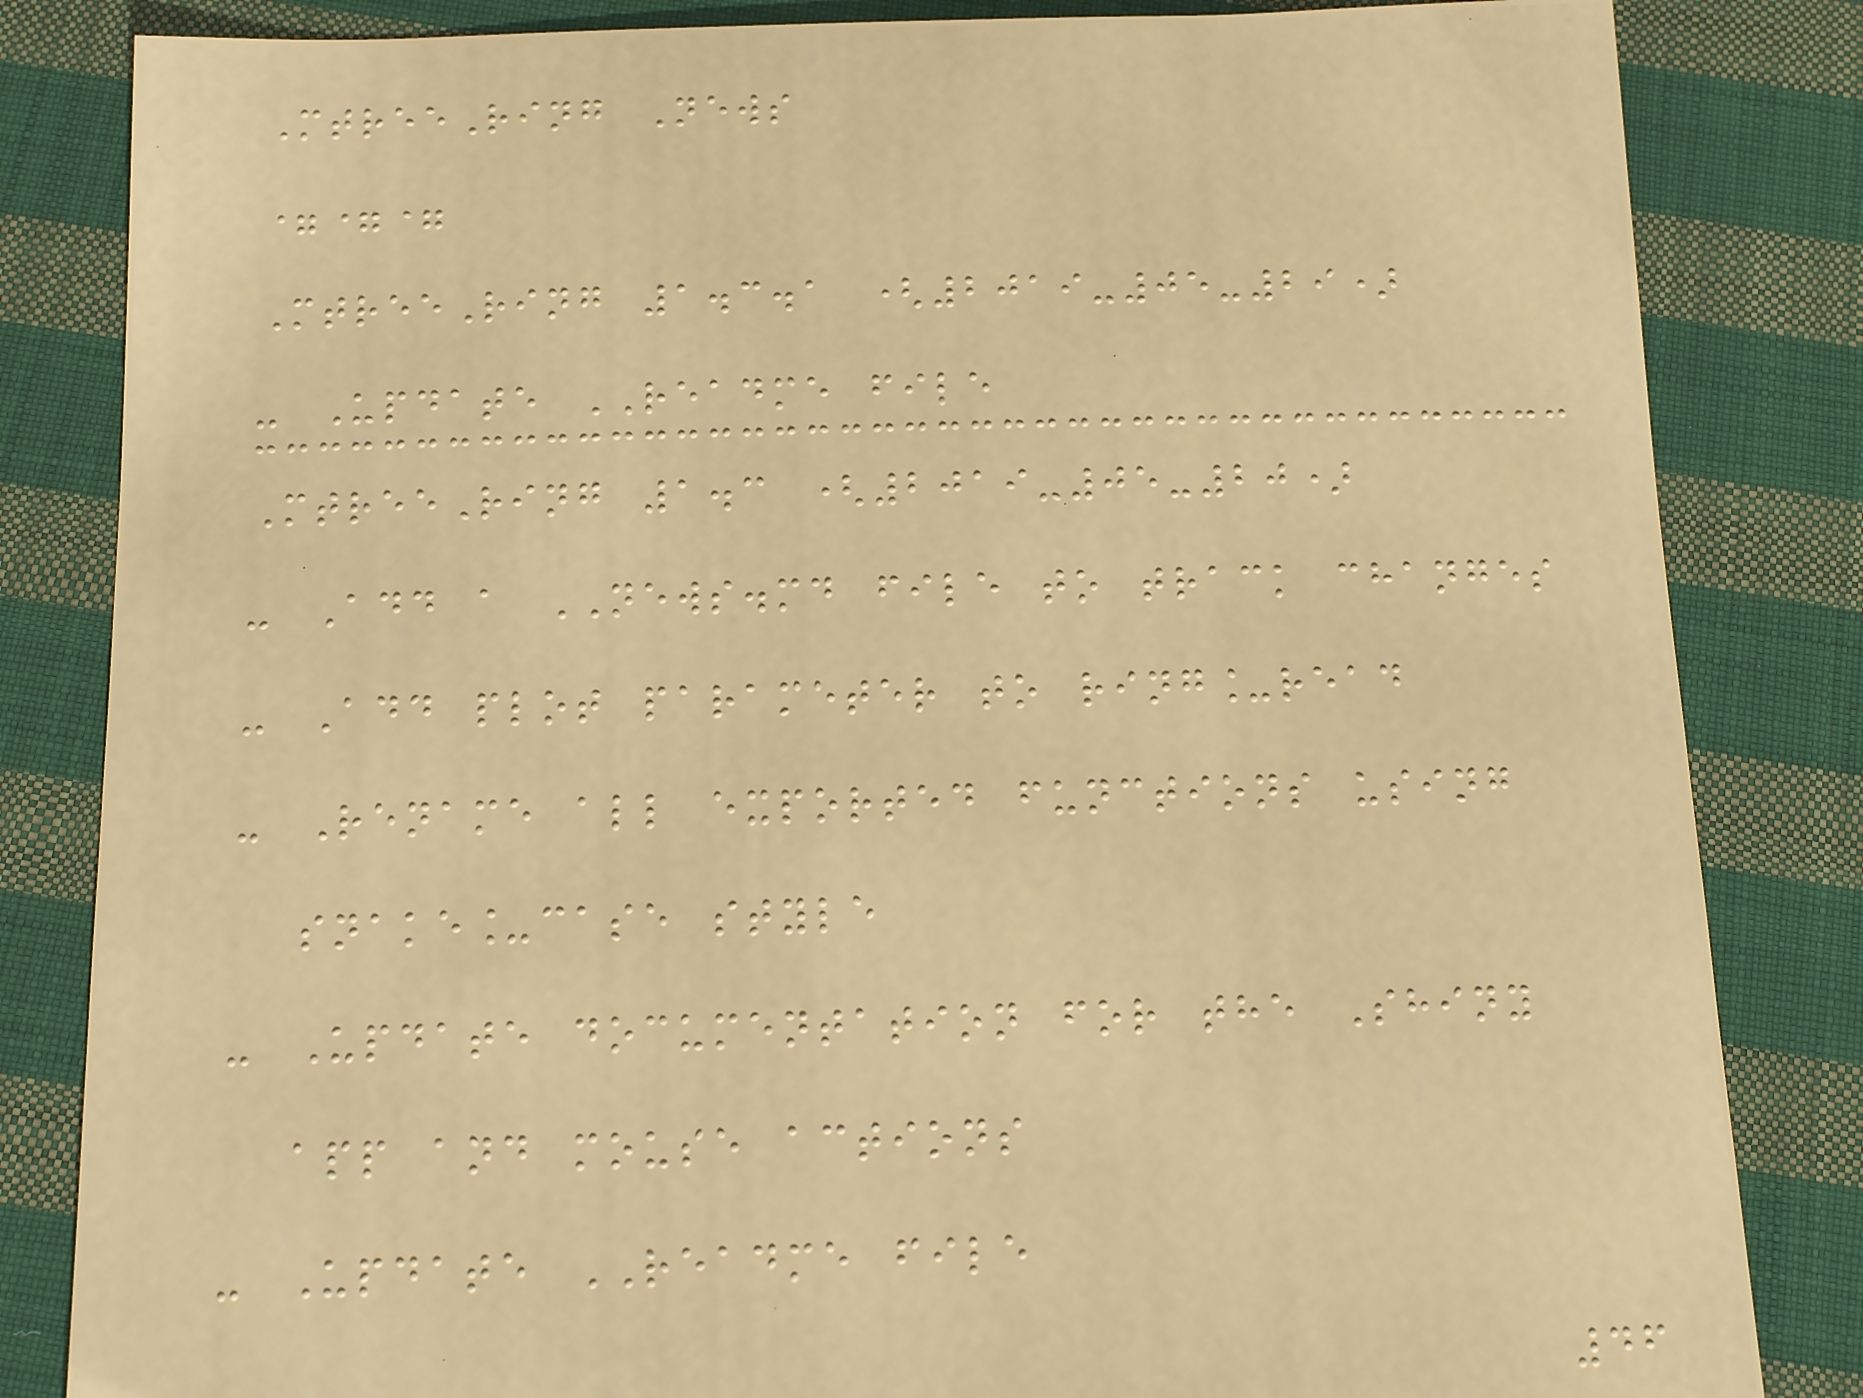MtreeRing News
===
MtreeRing 1.3.1 (2019-05-29)
- Update README file
MtreeRing 1.3 (2019-05-20)
- Add a NEWS.md file to track changes
- Add plot parameter to ring_read
- Rename all exported functions using
snake_case style
- Update documentation for the Shiny
app and mouse actions
- Update README file
46
